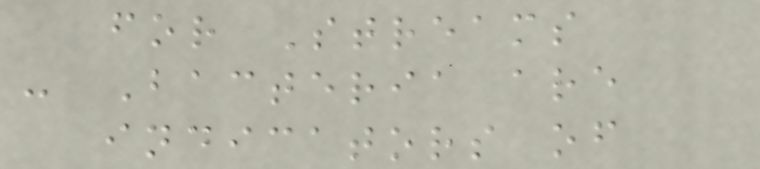for Streams
- Bacteria are
indicators of
